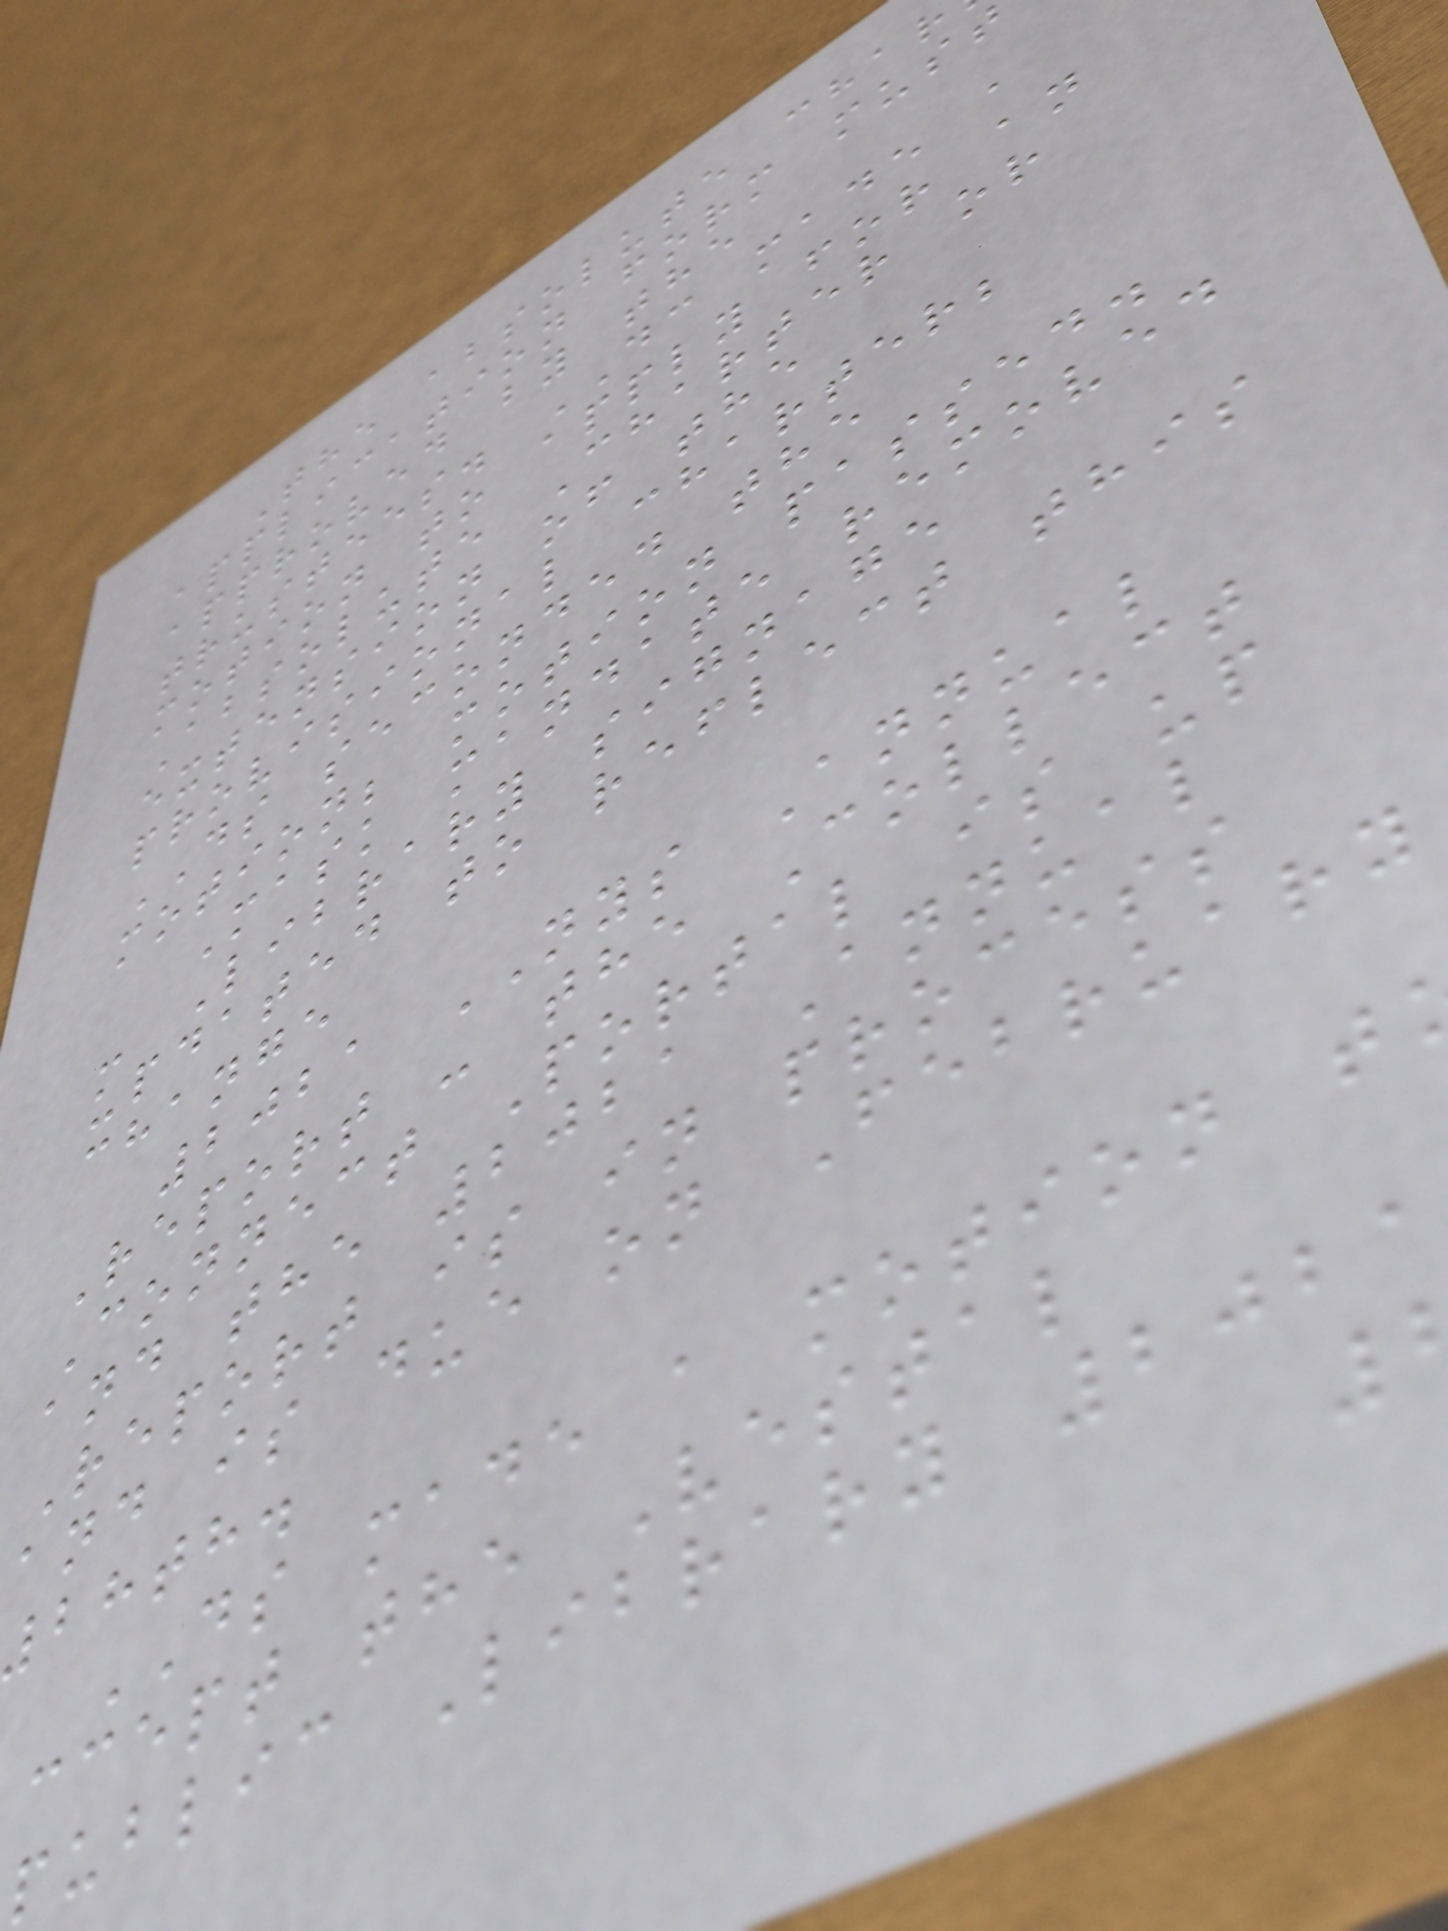The absolute char
application form must
approved by the
trustees. DC made a
motion to apply for an
Absolute Charter or
extension of the
provisional charter;
DS seconded the
motion; motion passed.
Mask mandate removed
- Library signage
updated to reflect this
change
2021 NYS Annual
Report - the Collect
Connect Portal is up
and the 2021 Annual
Report is in process
and is due on February
bhth.
DS made a motion t
ccept the Vestal
public Library 2021
